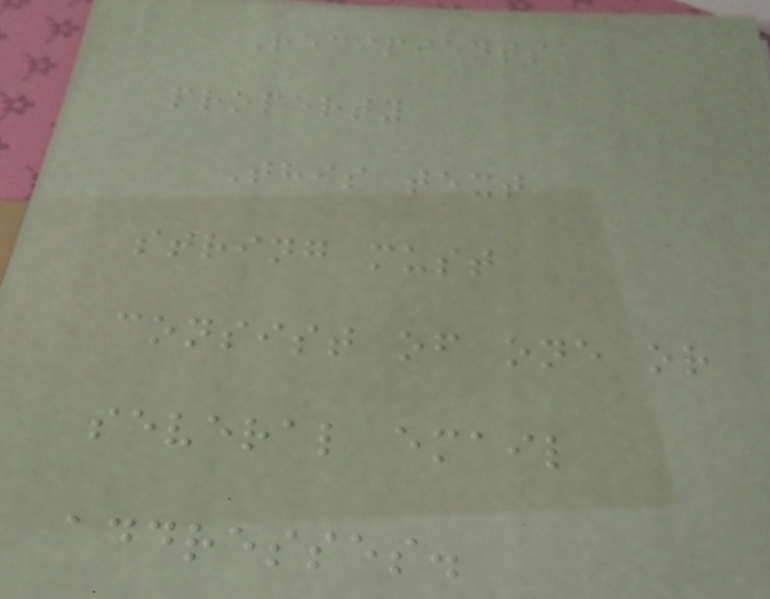Recipients
property
This text
string must
consist of one or
several email
addresses.
